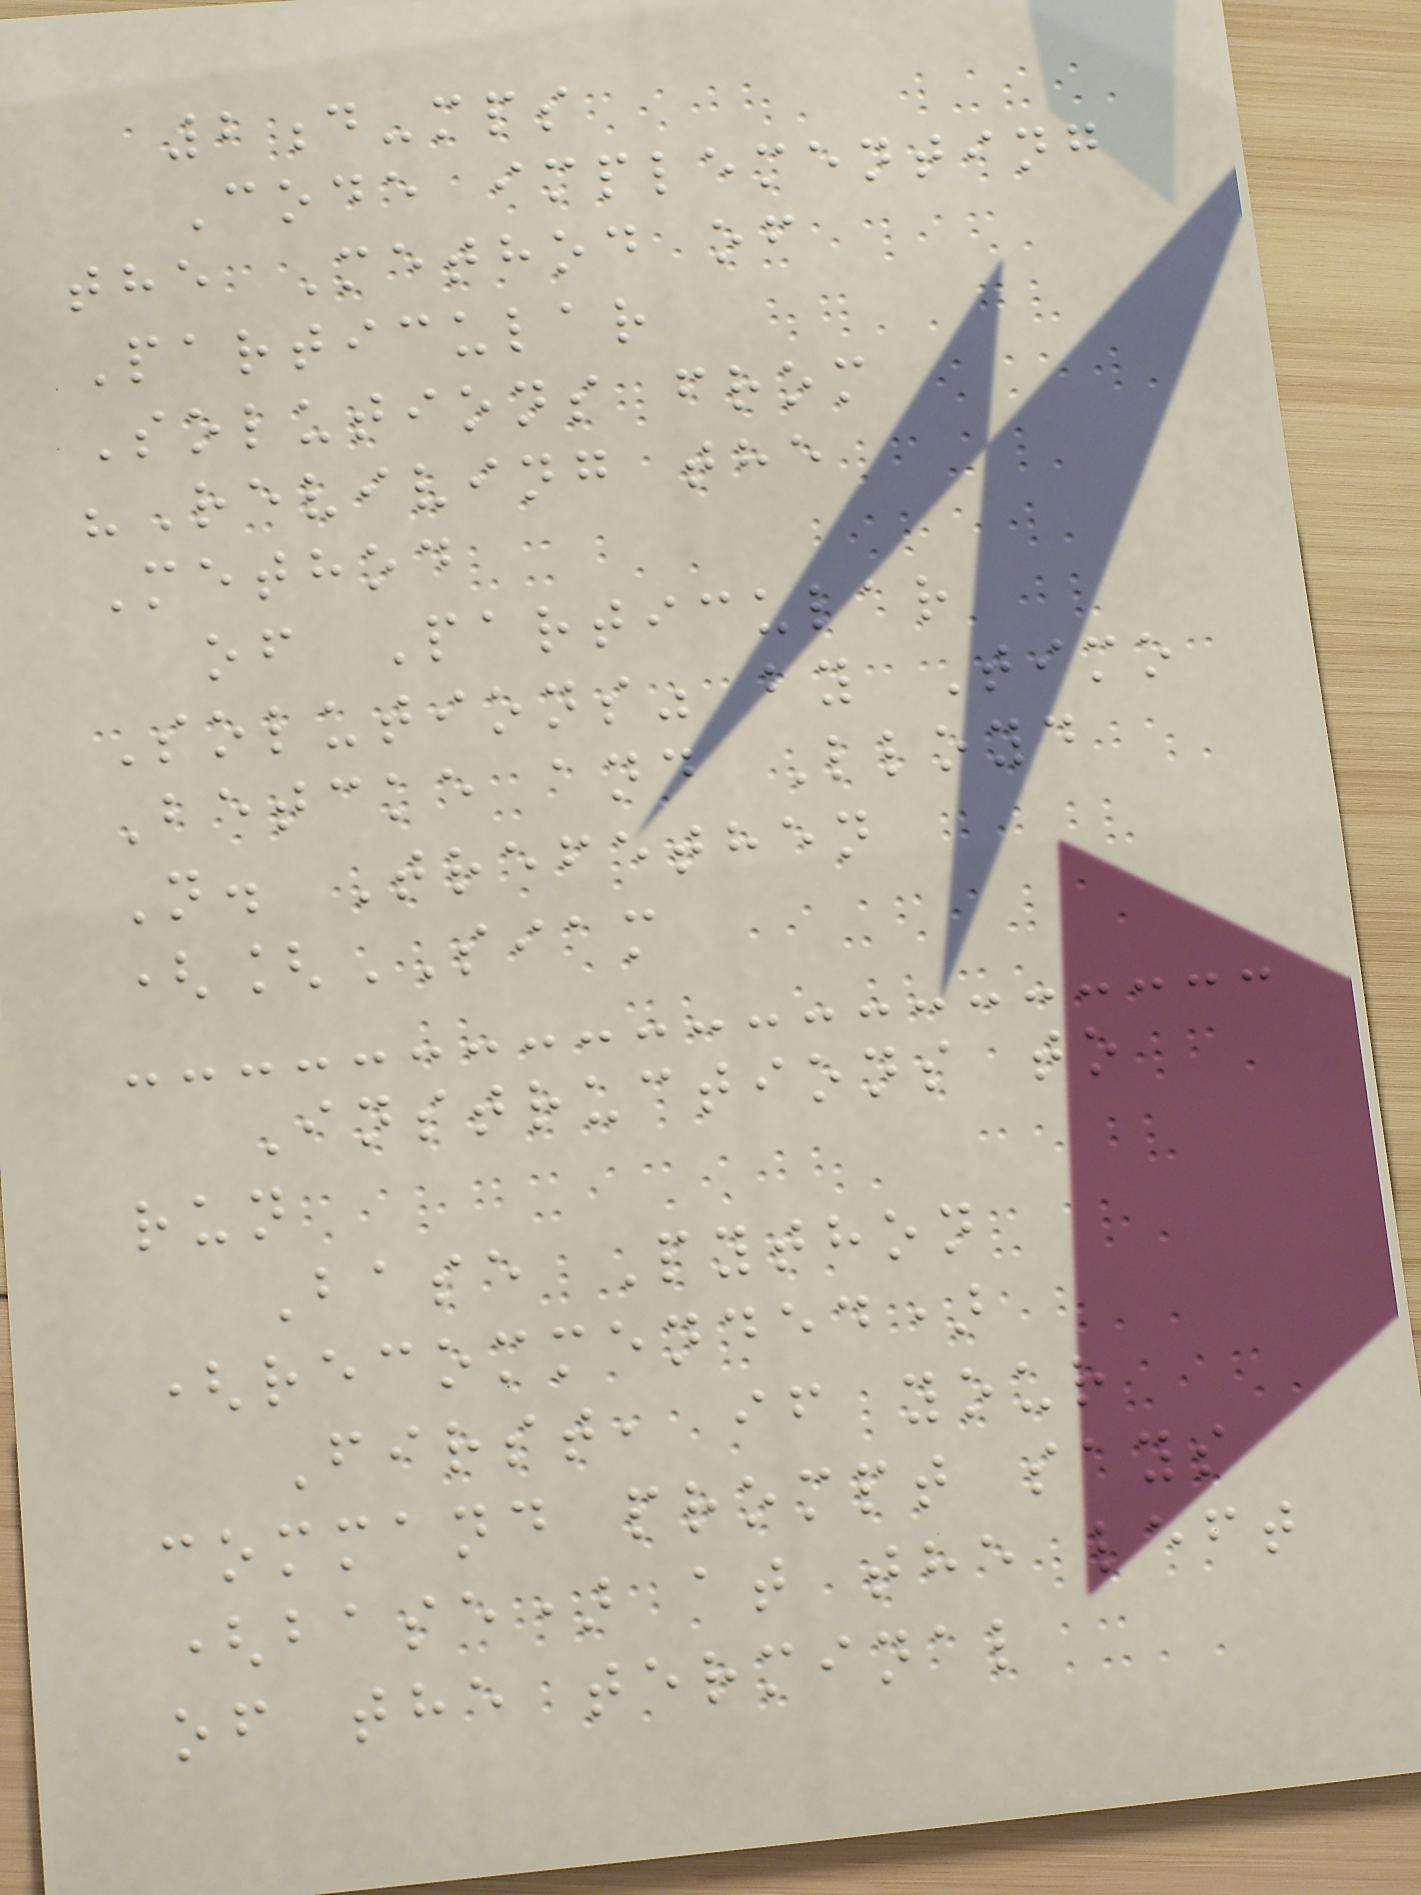2d-mps
Code implementing
the Method of
Particular
Solutions from
"Reviving the
Method
of Particular
Solutions" by Timo
Betcke and Lloyd
N. Trefethen
([SIAM
Instructions to
run
Base Python
(recommended)
First, if your
command prompt says
(base) at the left
of the terminal
